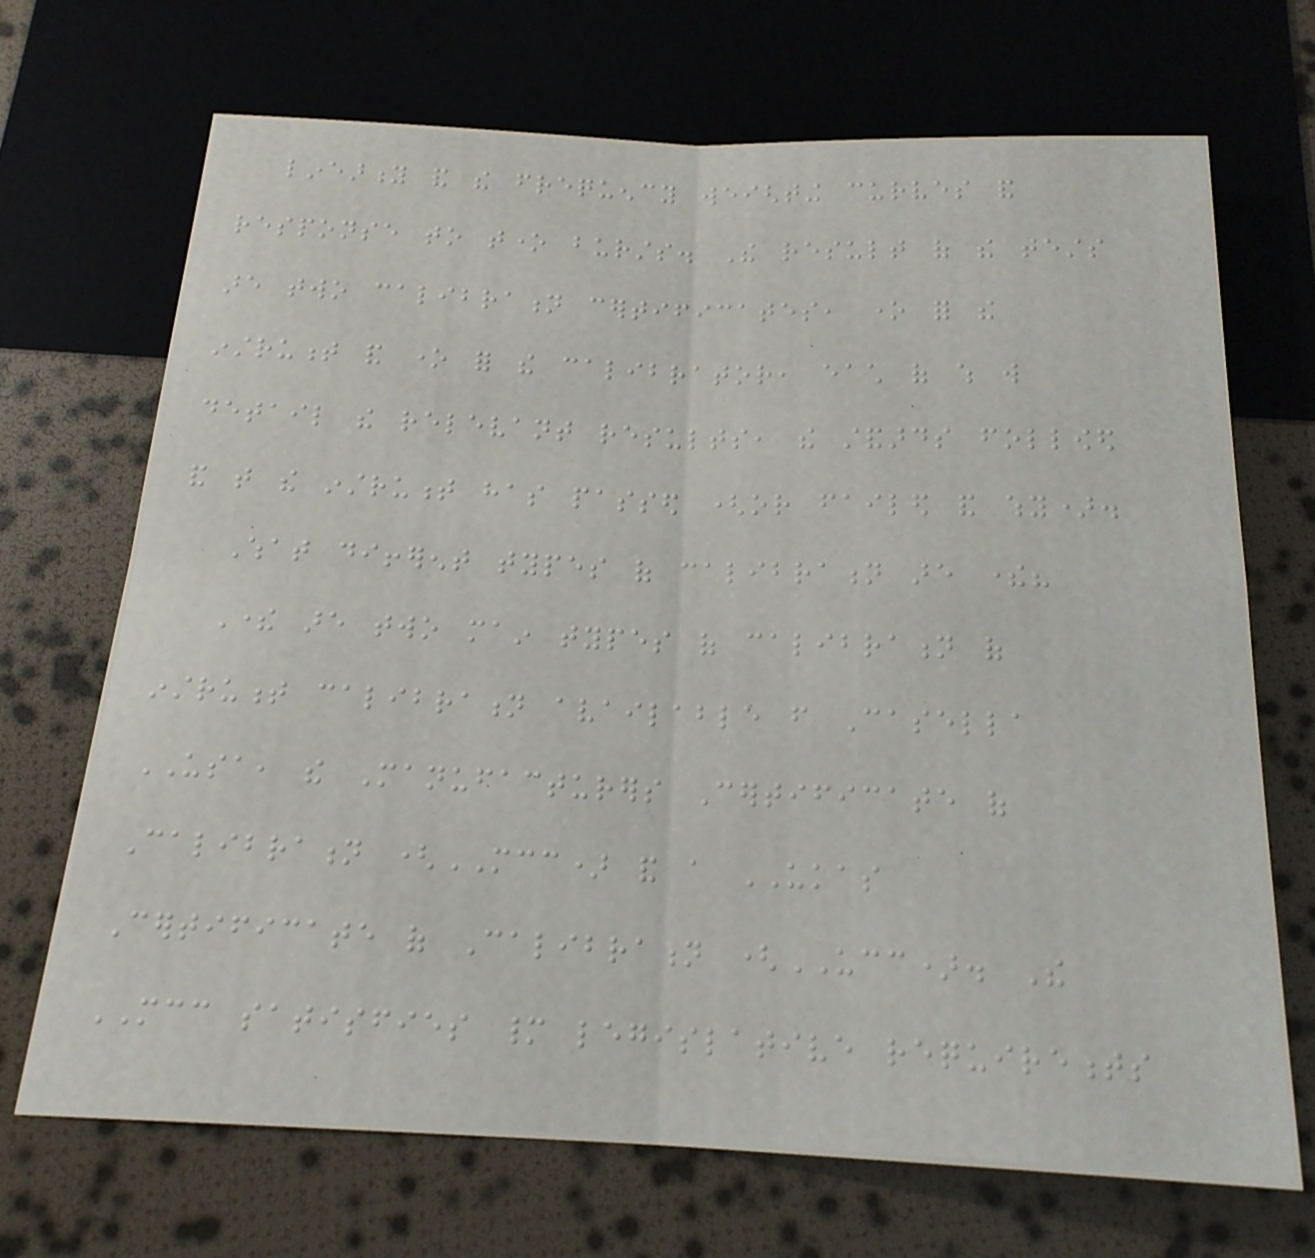linearity and the frequency weighting curves and
response to tone bursts. The result of the tests
are two calibration certificates, one for the
instrument and one for the calibrator, each of which will
detail the relevant results, the standards followed
and that the instrument has passed (or failed and why).
What different types of calibration are there?
There are two main types of calibration of
instrument calibration available from Casella
USA, the Manufacturers Certificate of
Calibration (MCC) and a UKAS
Certificate of Calibration (UCC). The
MCC satisfies many legislative requirements
